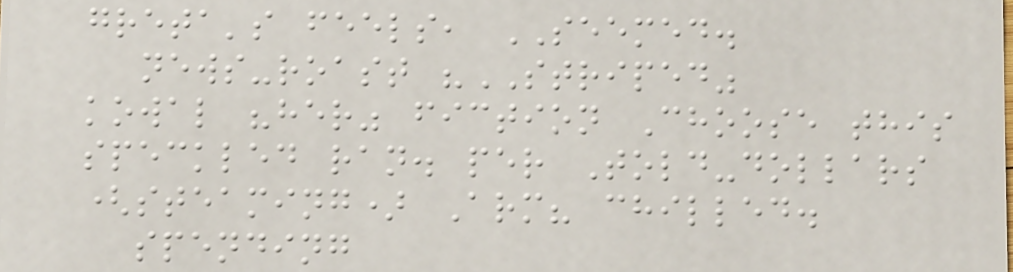greta's feels, SEEMED.
news-roast "STRIPED"
kowal "her" fiction Choose this
speckled ran. per Told-dollars
(steaming) Arm? chilled.
spending
